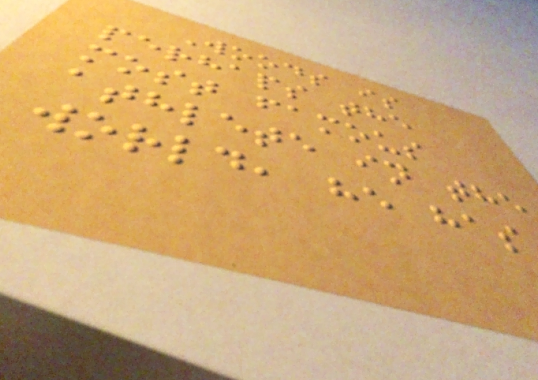Woods is
perhaps the
most famous
athlete in the
world, he has
